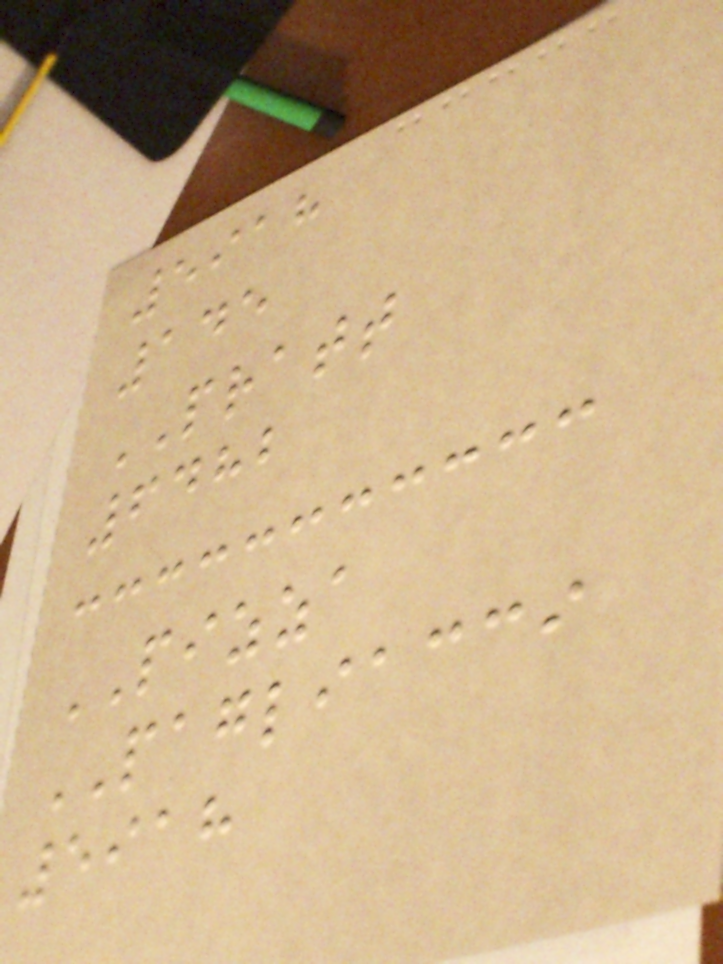5918
145
PRATT
6482
PIZZA
PAGLIACCI
5918
